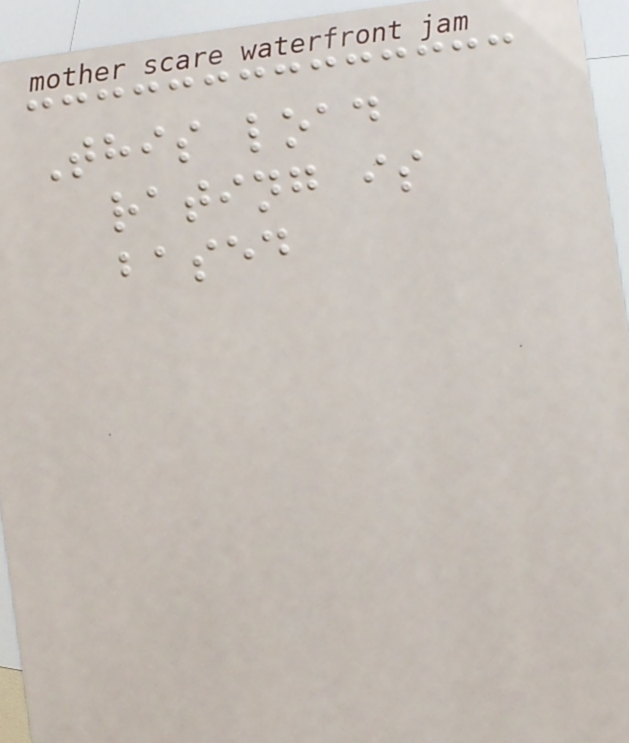This load
rating is
based
